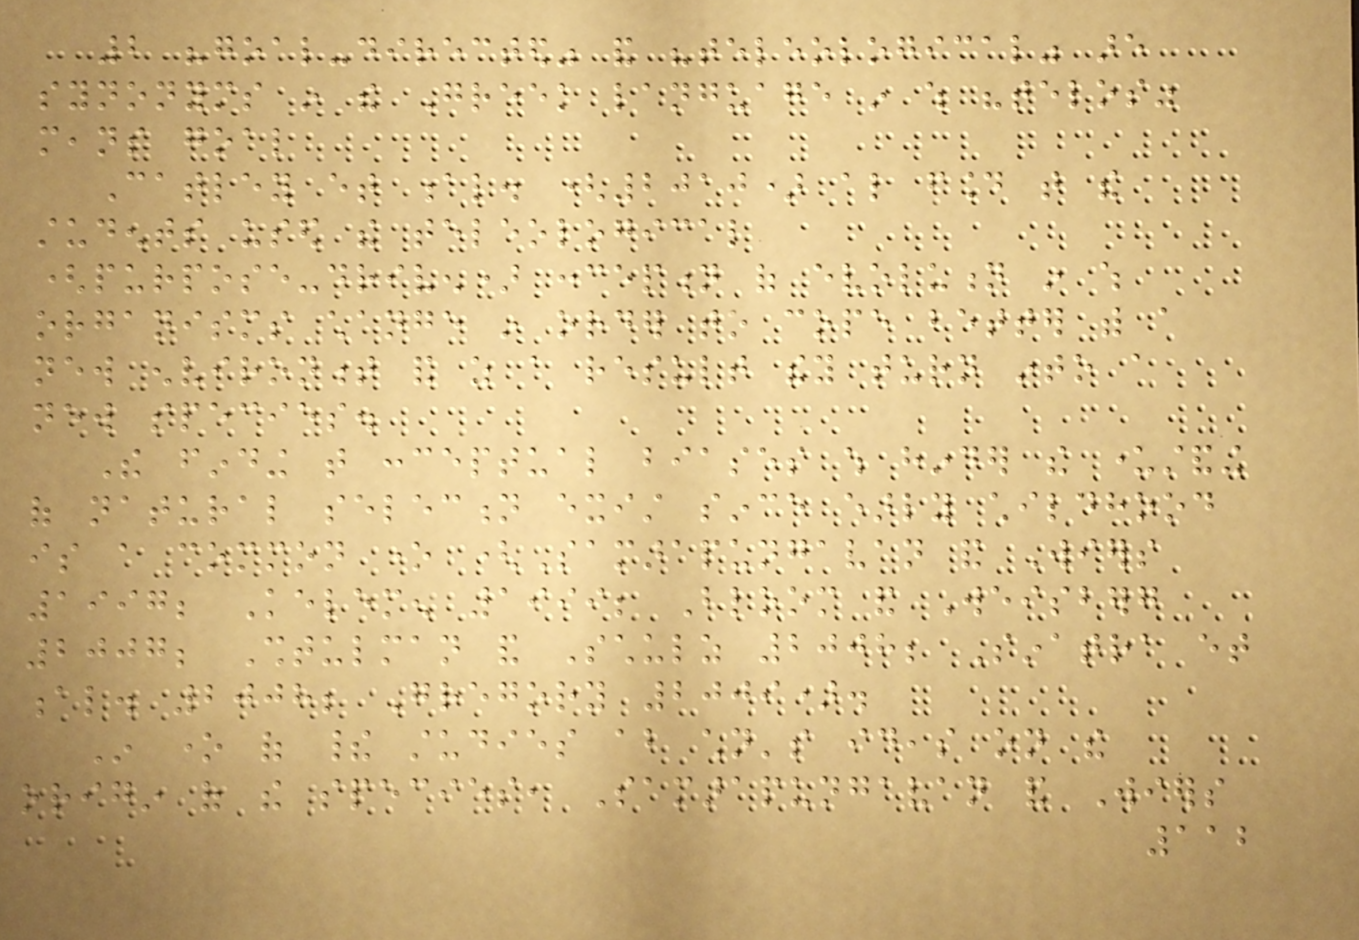2 "goal-directed" and "teleological" are
synonyms in the Greek language in which "telos"
means goal
Catley et al. (2010) also found that the
students used the teleological
(purpose-driven) conception of evolution in which
organisms change in order to cope better with a
new environment and as a result they turn into a
new species.
The finding that conceptual biases which hinder the understanding
of natural selection exist since early childhood
is a common one (Samarapungavan and Wiers
1997; Kelemen 1999; Bloom and Weisberg
2007; Shtulman and Schulz 2008; Sinatra et
al. 2008; Gregory 2009).
In one of their studies about children's ideas on the
origin of the species, Samarapungavan and Wiers
112
